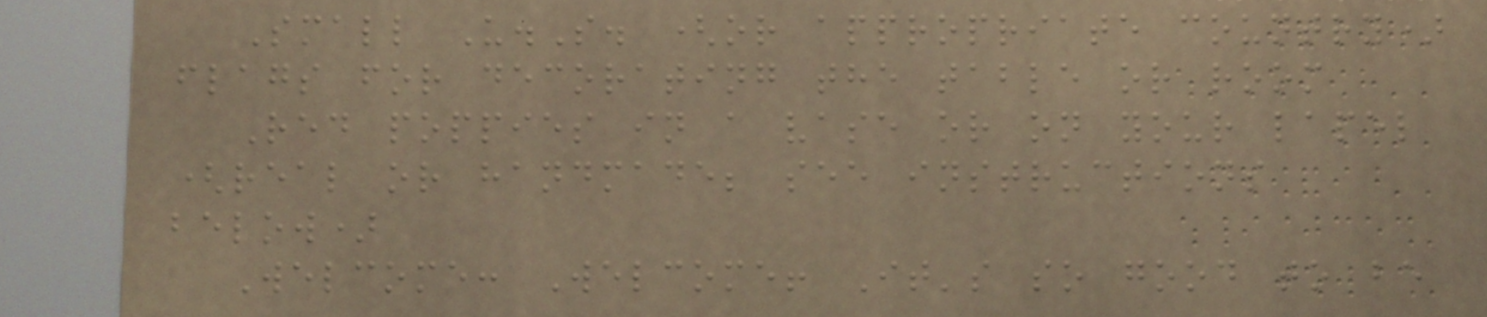Small U.S. (or appropriate country)
flags for decorating the table or room
Red poppies in a vase or on your lapel
(real or handmade; see instructions
below)
Welcome: Welcome! It's so good to be
